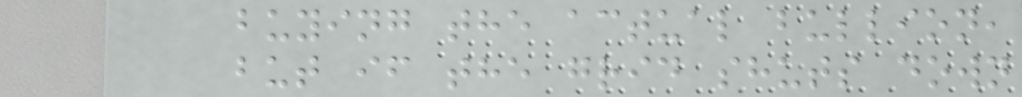buying the actual bullion,
but if the grid shuts down
